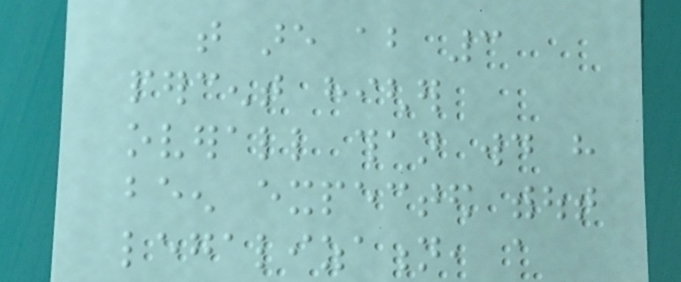that are about 3
percent higher
overall than would have
been expected without
legalization, a
